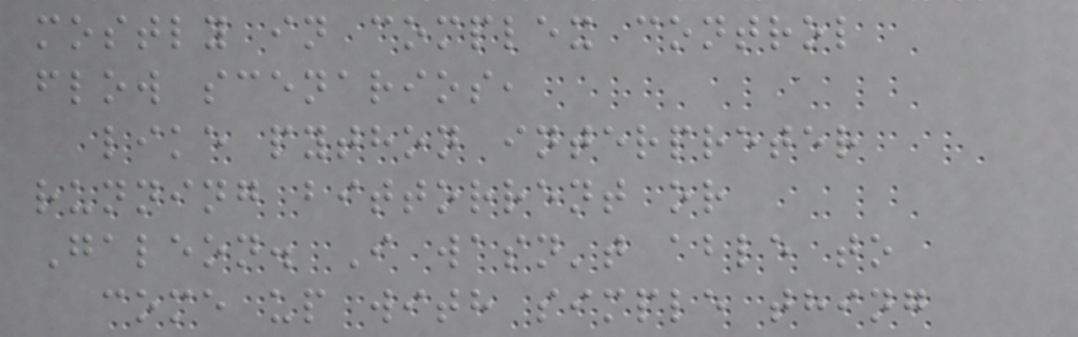mostly in complex control
flow scenarios,
like python interpreter
running bittorrent or
Galeon. I wasn't able to
come up with simple thing
